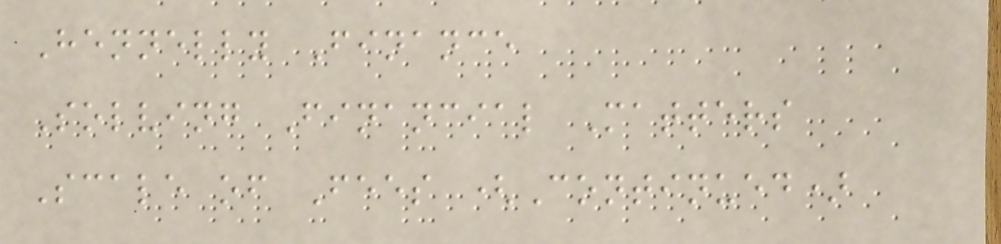Hennelly Finance
Solving Financial Matters
Scale of Fees (Continued)
